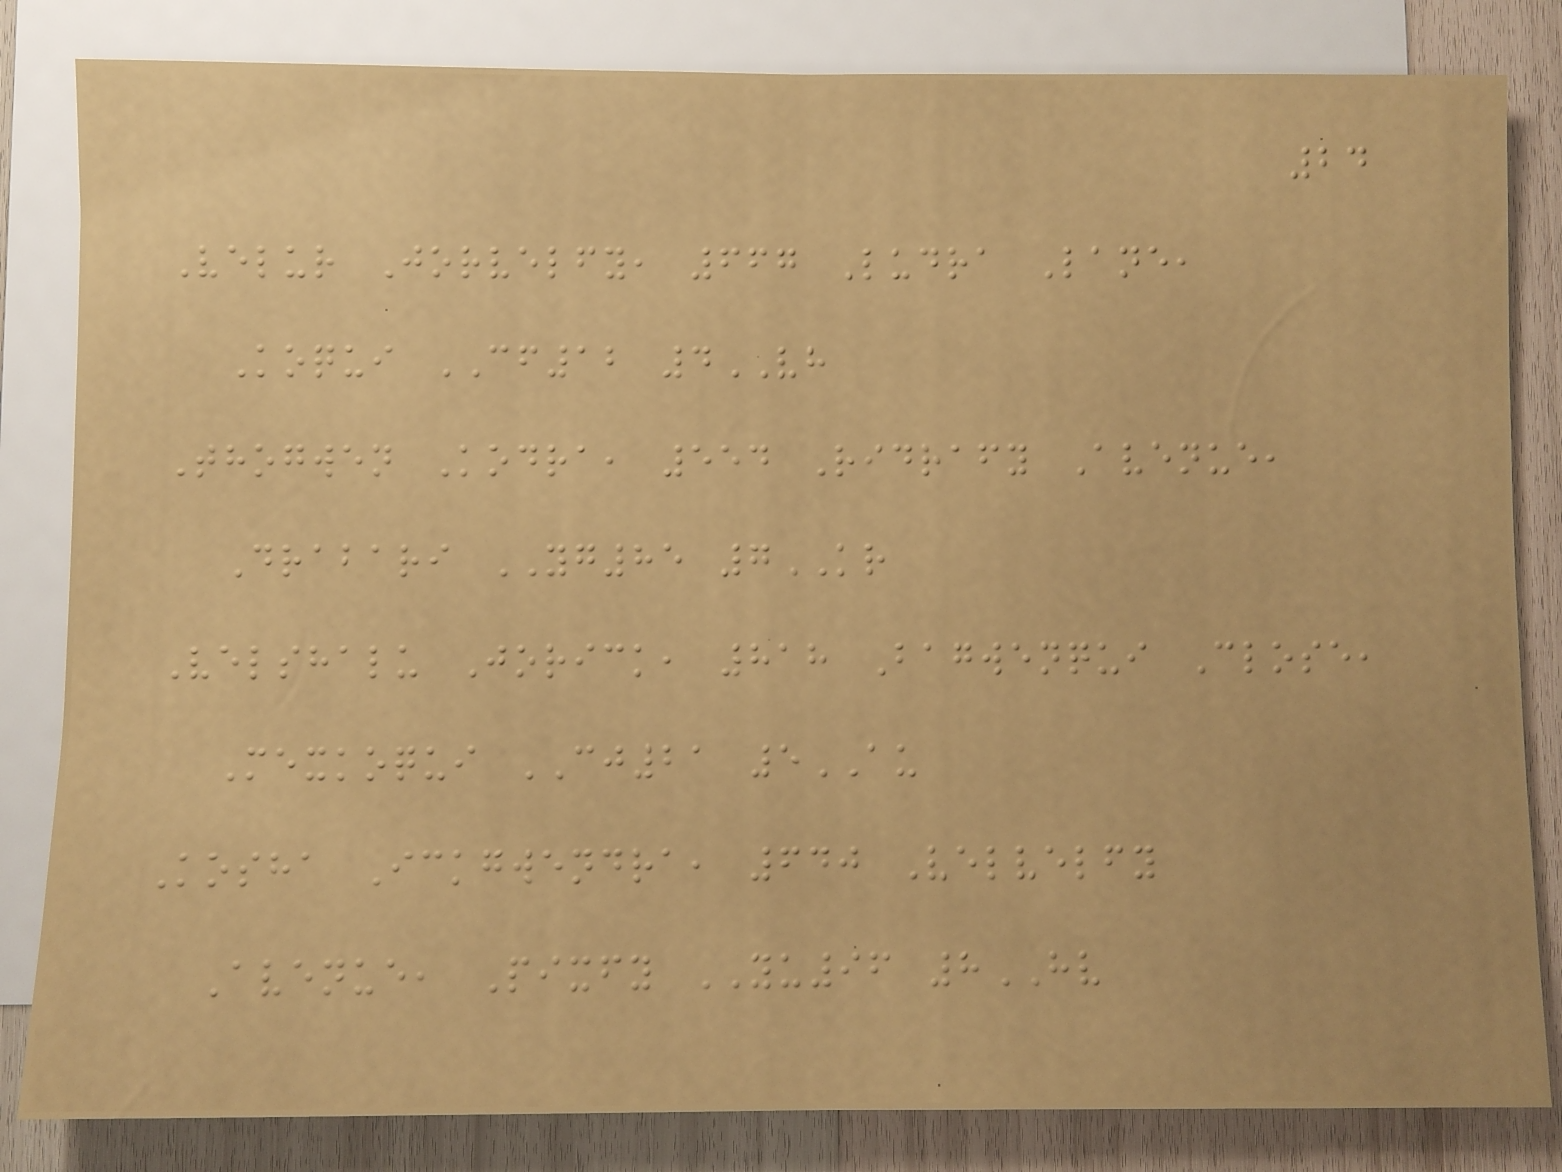24
Velur Jorvelfy, 667 Ludra Lane,
Koqui CF12 4VH
Thogwen Kodra, 554 Ridrafy Avenue,
Drabari YG85 7KR
Velshalu Jorick, 818 Bagwenqui Close,
Mexkoqui CJ21 5AU
Kosha Ickgwendra, 640 Velvelfy
Avenue, Pixfy YU96 8HV
